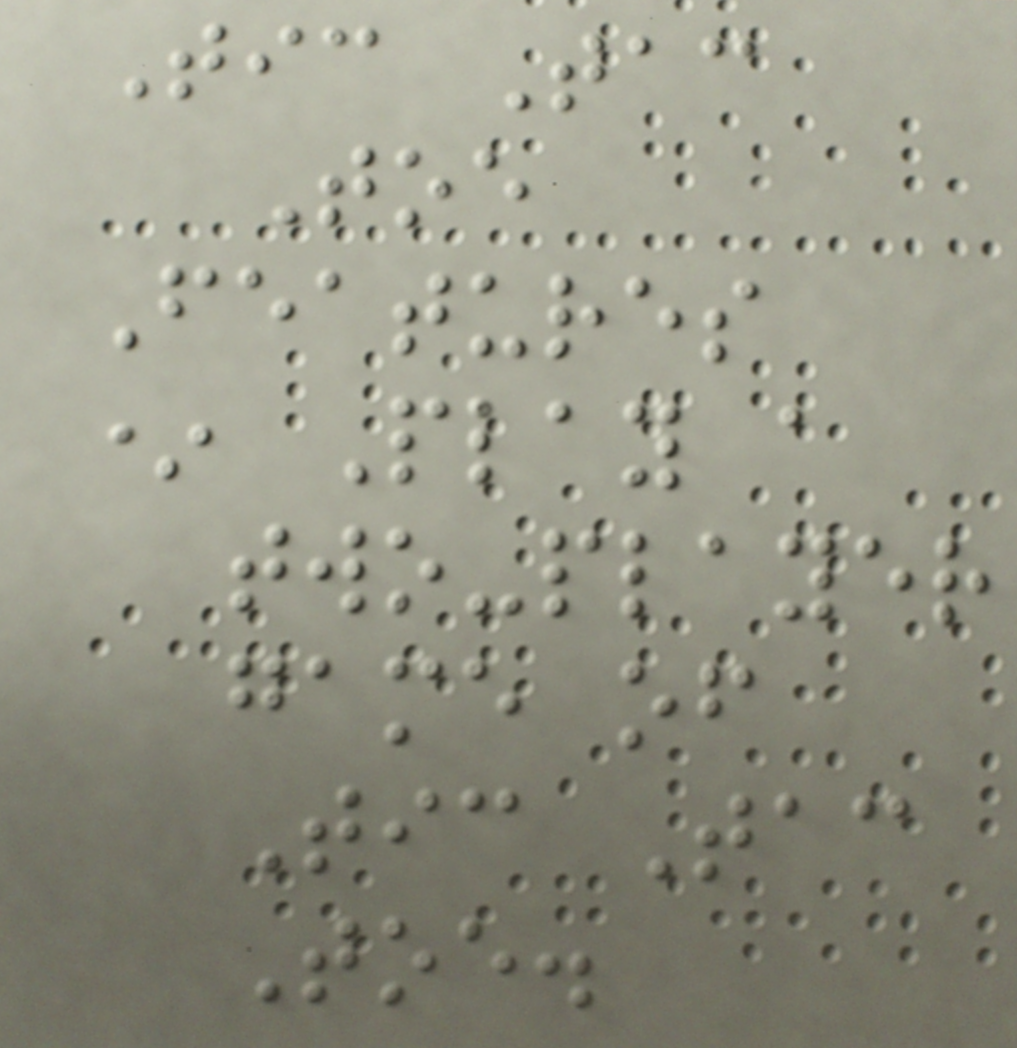Tic Tac
Toe
Features
* Play a
two-player
game of
Tic Tac
Toe.
